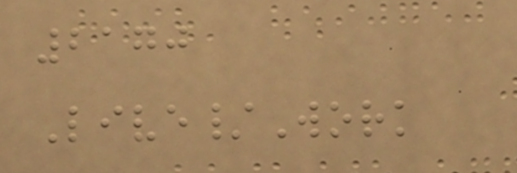2170
Live/Work
